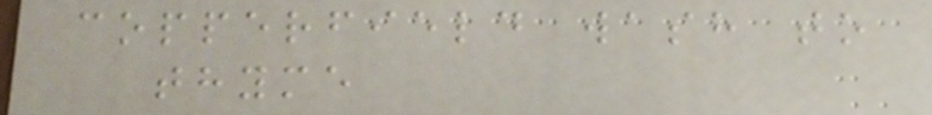copperfield wash to
thyme
